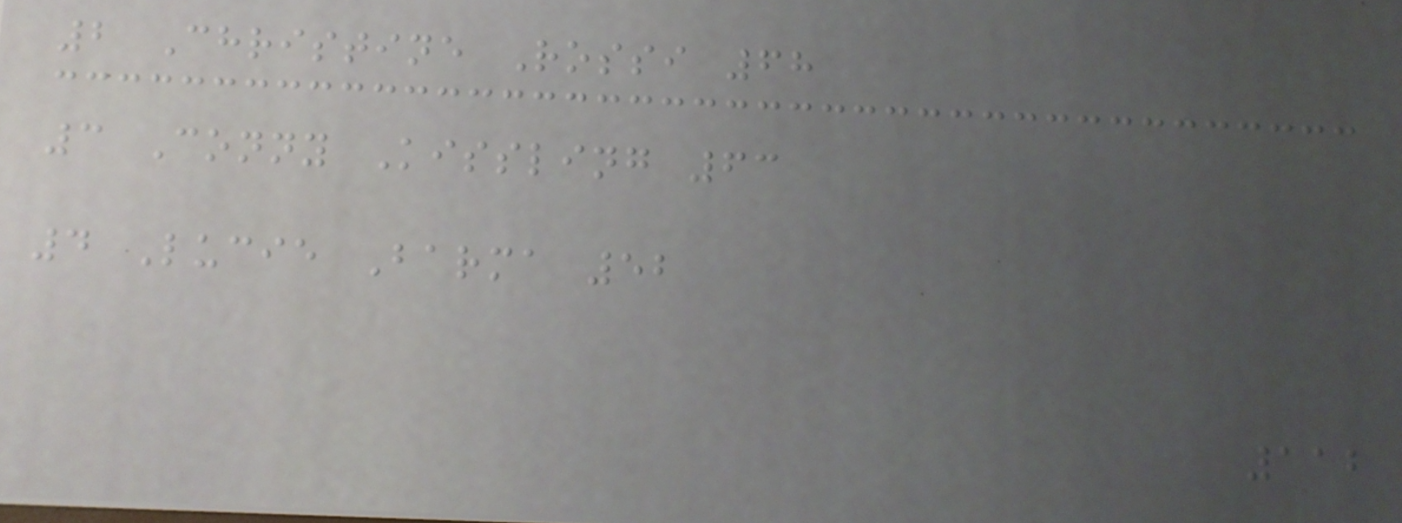2 Christine Rossi 68
3 Conny Kissling 63
4 Lucie Barma 52
112
